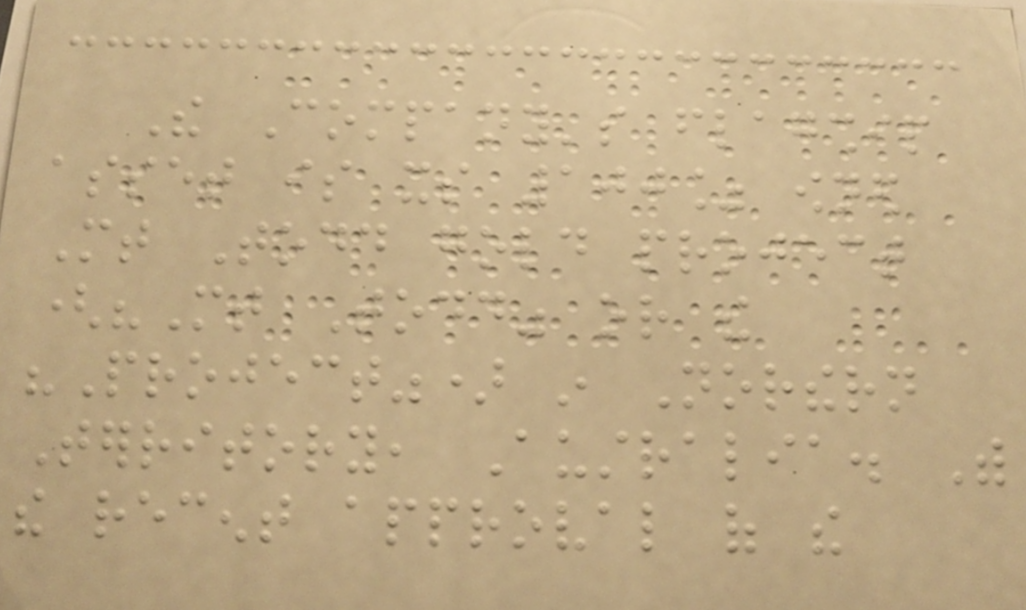The Company's flagship
asset is its 100% owned
Mt Todd gold project
("Mt Todd" or the
"Project") in Northern
Territory, Australia. With
the recent approval of the
